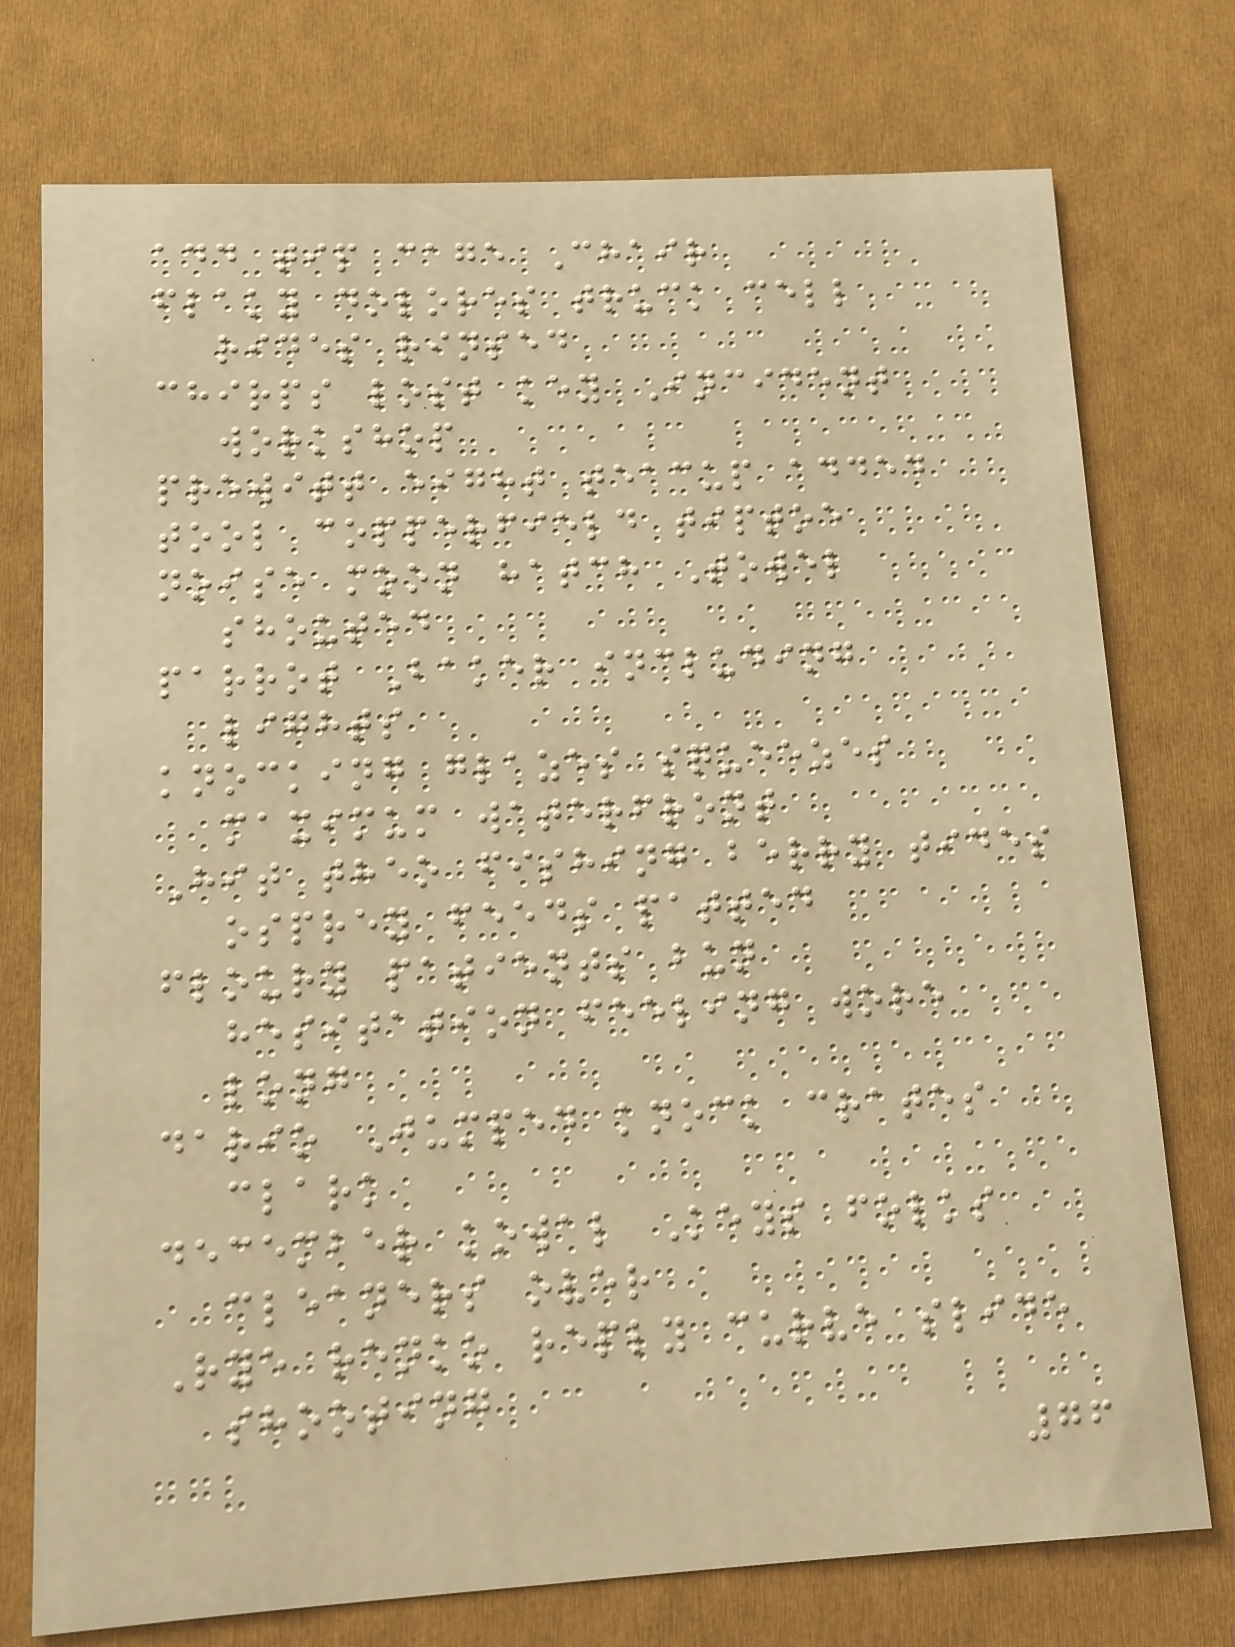add tip cage Chair
flaky dolores truck cell
rides rinsed
chirps lost key Incident
workshop
prewitt eight teacup added
tool copperfield tiptoe
noise moon hatch Towel
shouted
parrot Baker including
lights
knocking glazes squeezes
maximum waterfront
Hit theo fishing berry tides
osprey feeds patted
floury patients bun
hesitation feeling wore
long
dario Jumped knock crates
clark
december kowal Keys folks
cleaners over
Rye renko reply curve slide
shooting
76
